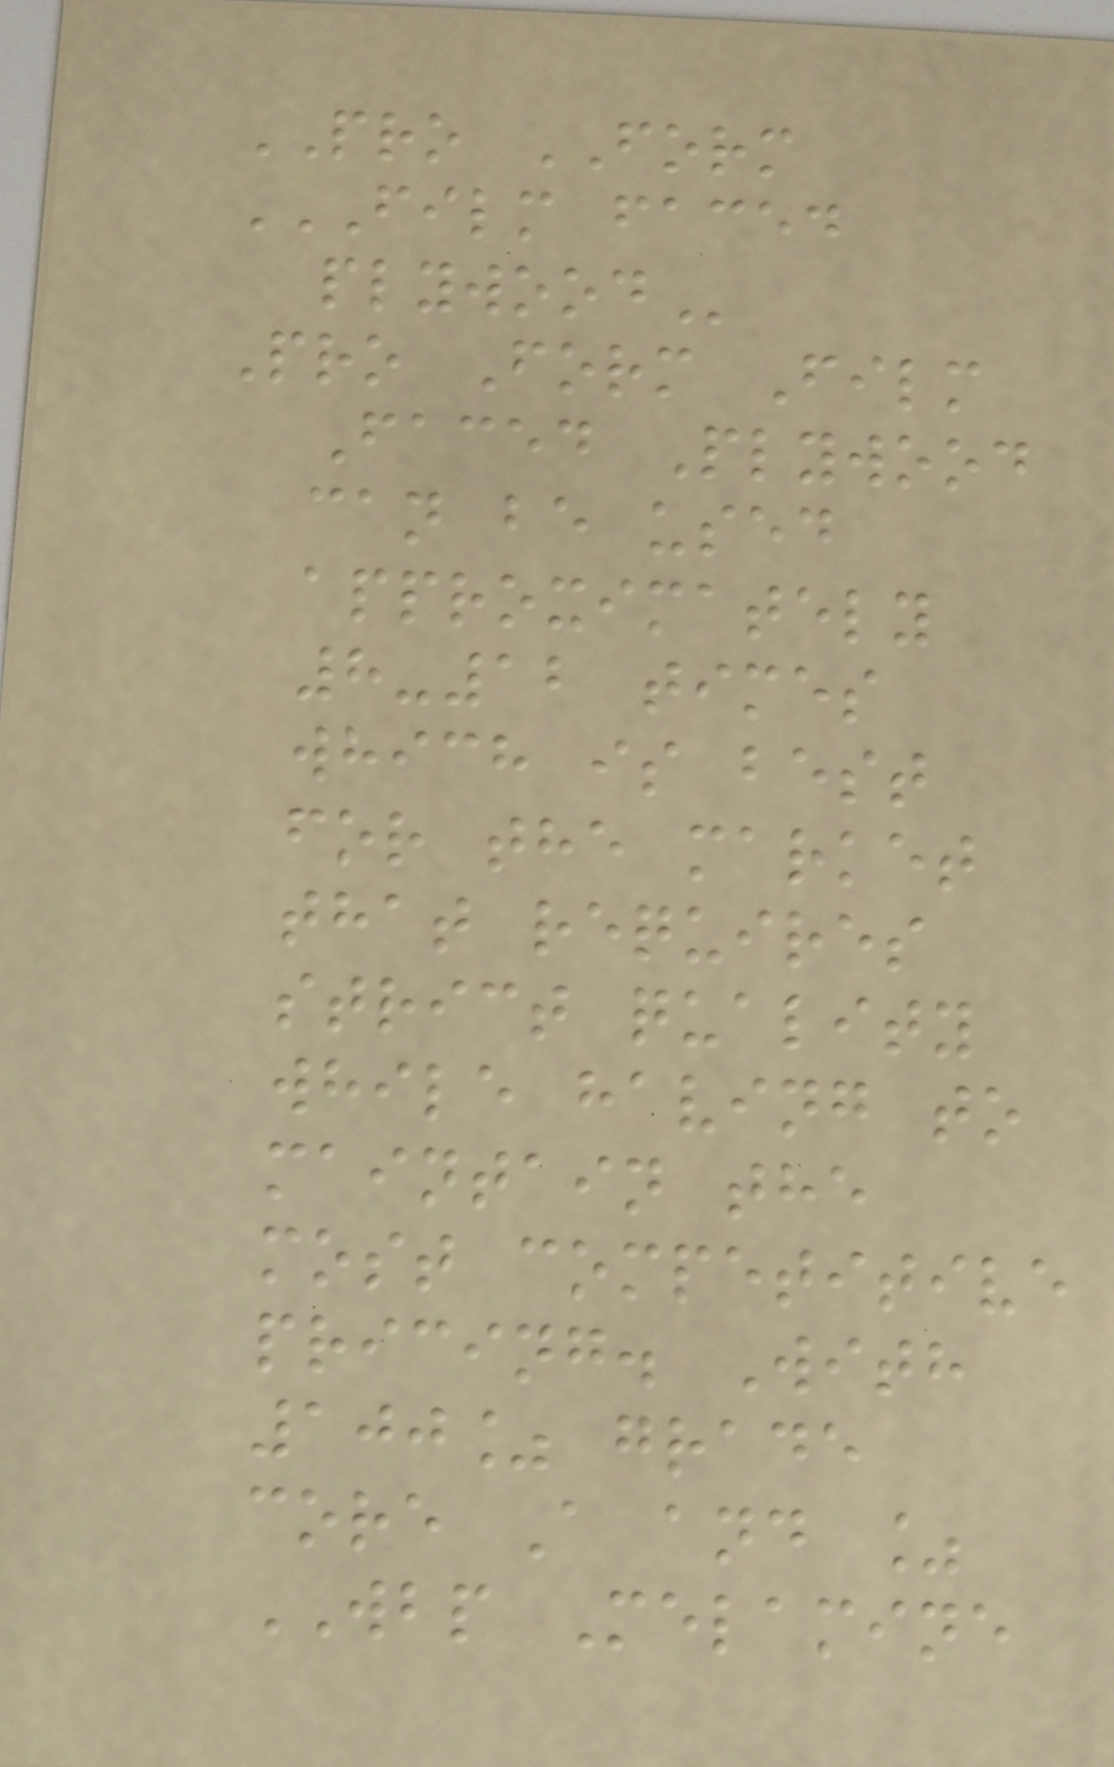PRO FORM
FILM FACED
PLYWOOD
Pro Form Film
Faced Plywood
can be used
approximately
8-12 times
which is best
for the market
that requires
strict quality
while having to
maintain the
most competitive
pricing. With
100% grade
core A and %
WBP Melamine
